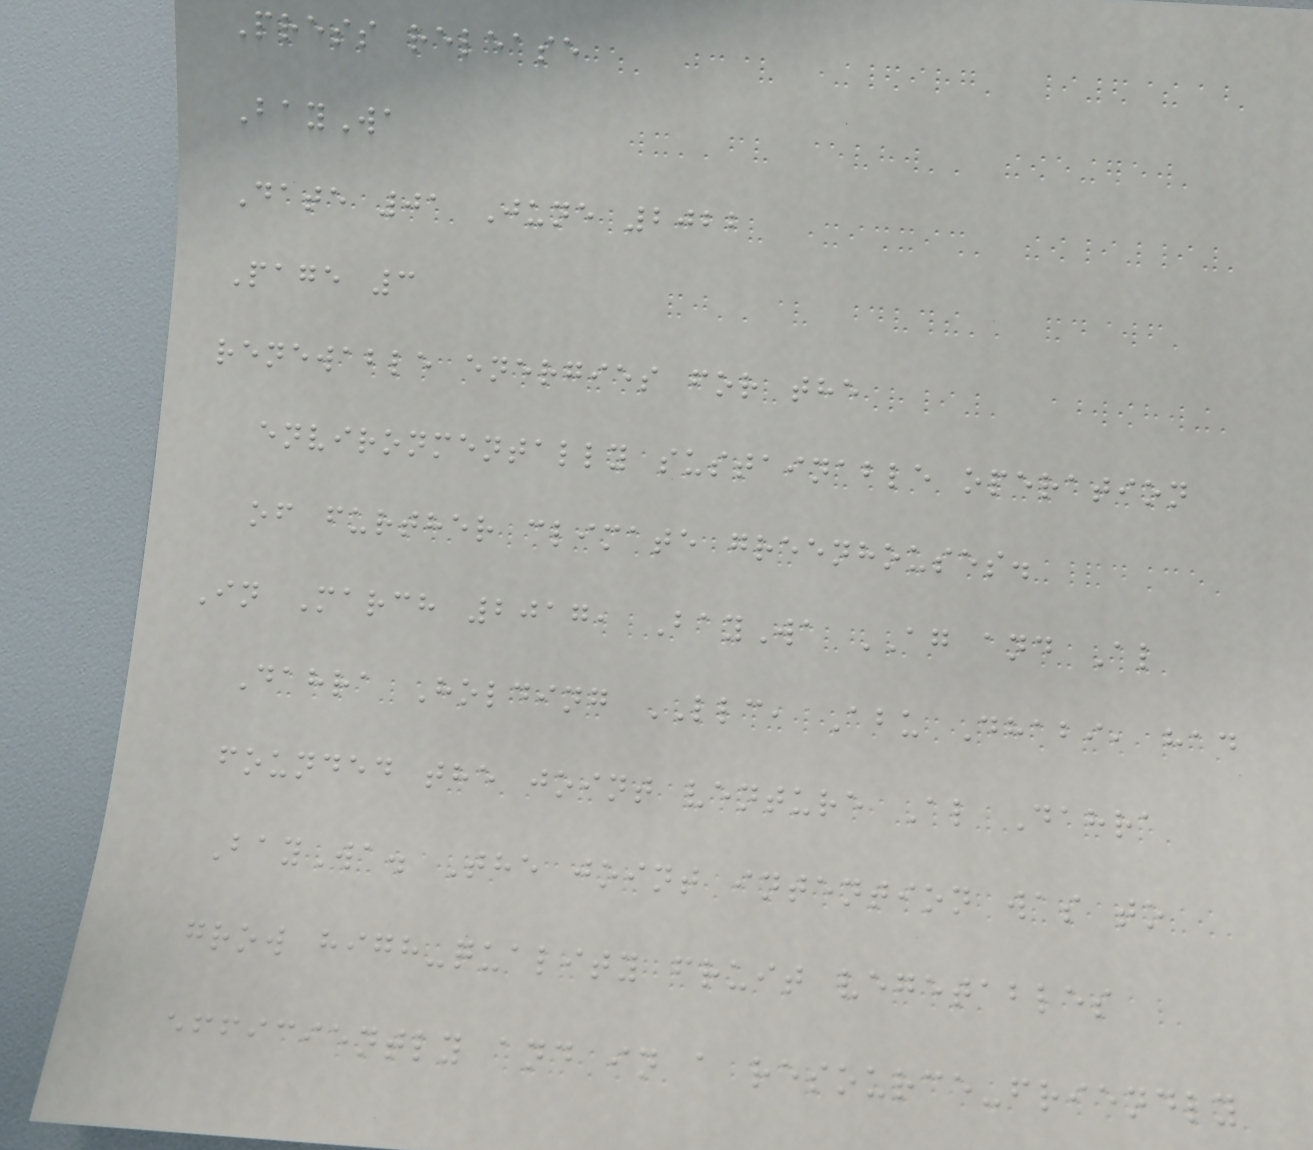Press release
BayWa
Date 01 June 2022
Page 3
renewable energies for the
environmentally sustainable operation
of further climate greenhouses.
In March 2017, BayWa AG and Al
Dahra Holding LLC, Abu Dhabi, had
founded the joint venture Al Dahra
BayWa. The joint intention was to
grow high-quality fruit vegetables
efficiently and in a resource-friendly
